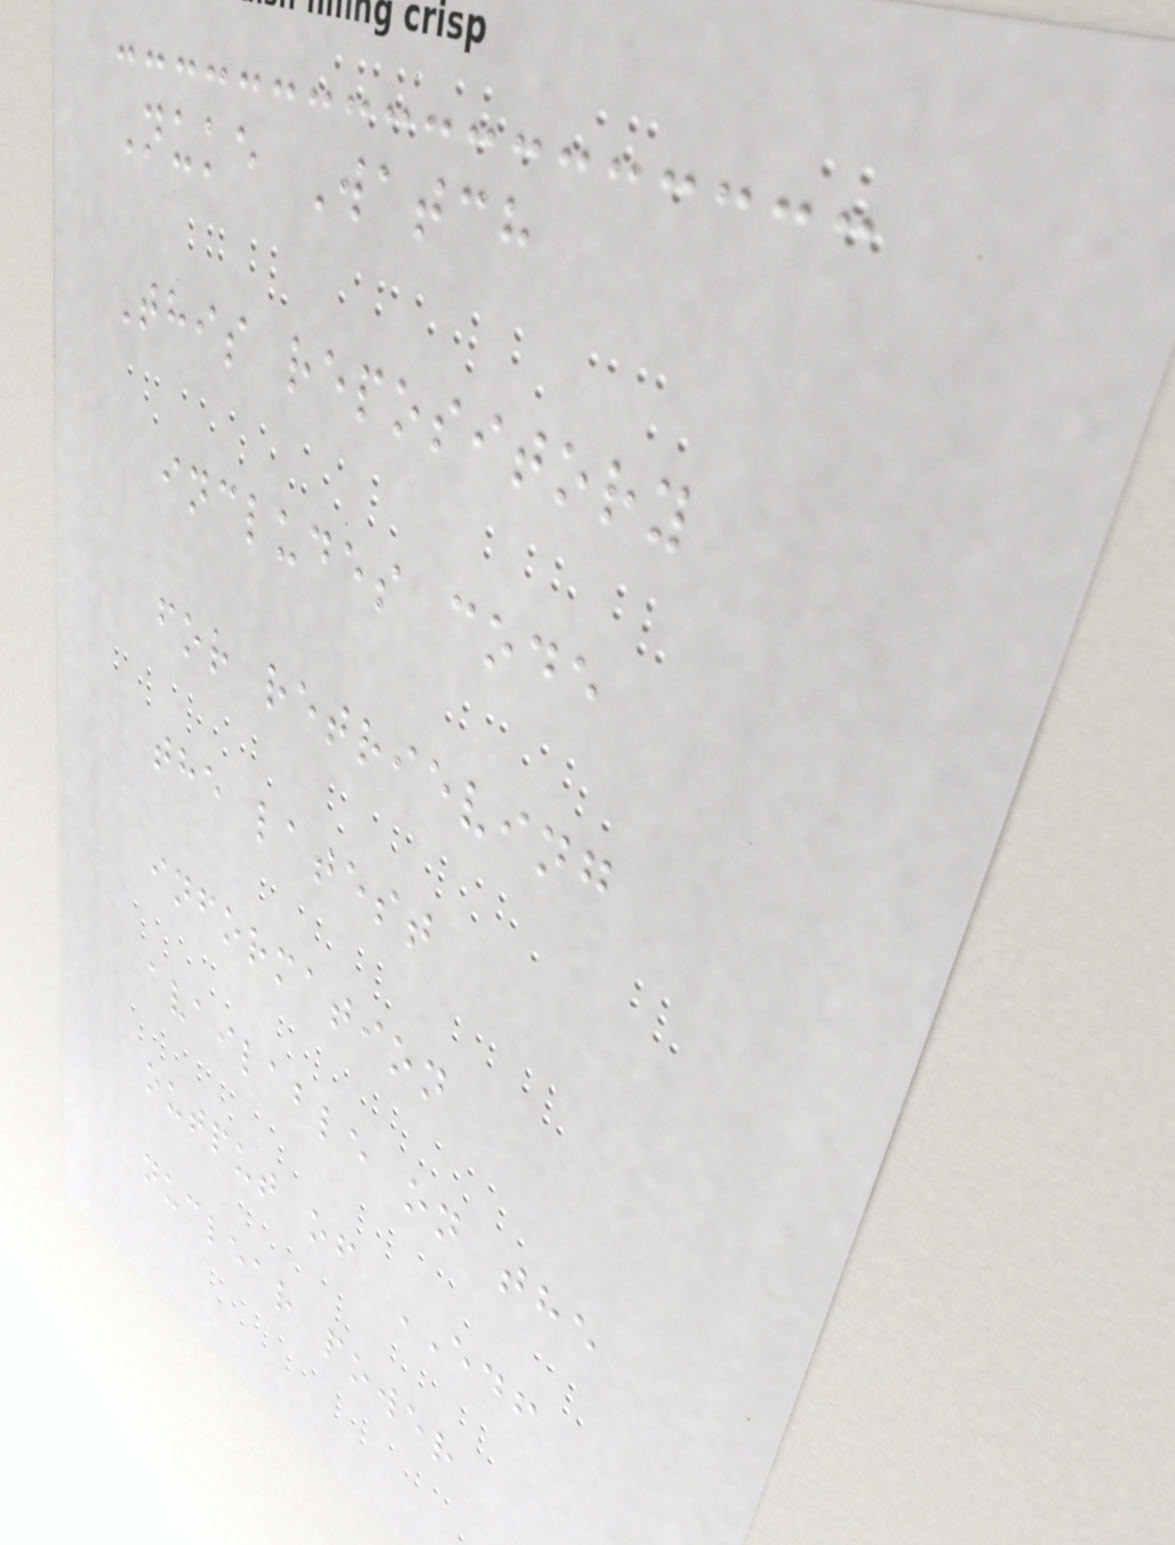Nuke Watch
This repository
includes code
for retrieving
the latest
information
available on the
output of EDF
nuclear power
